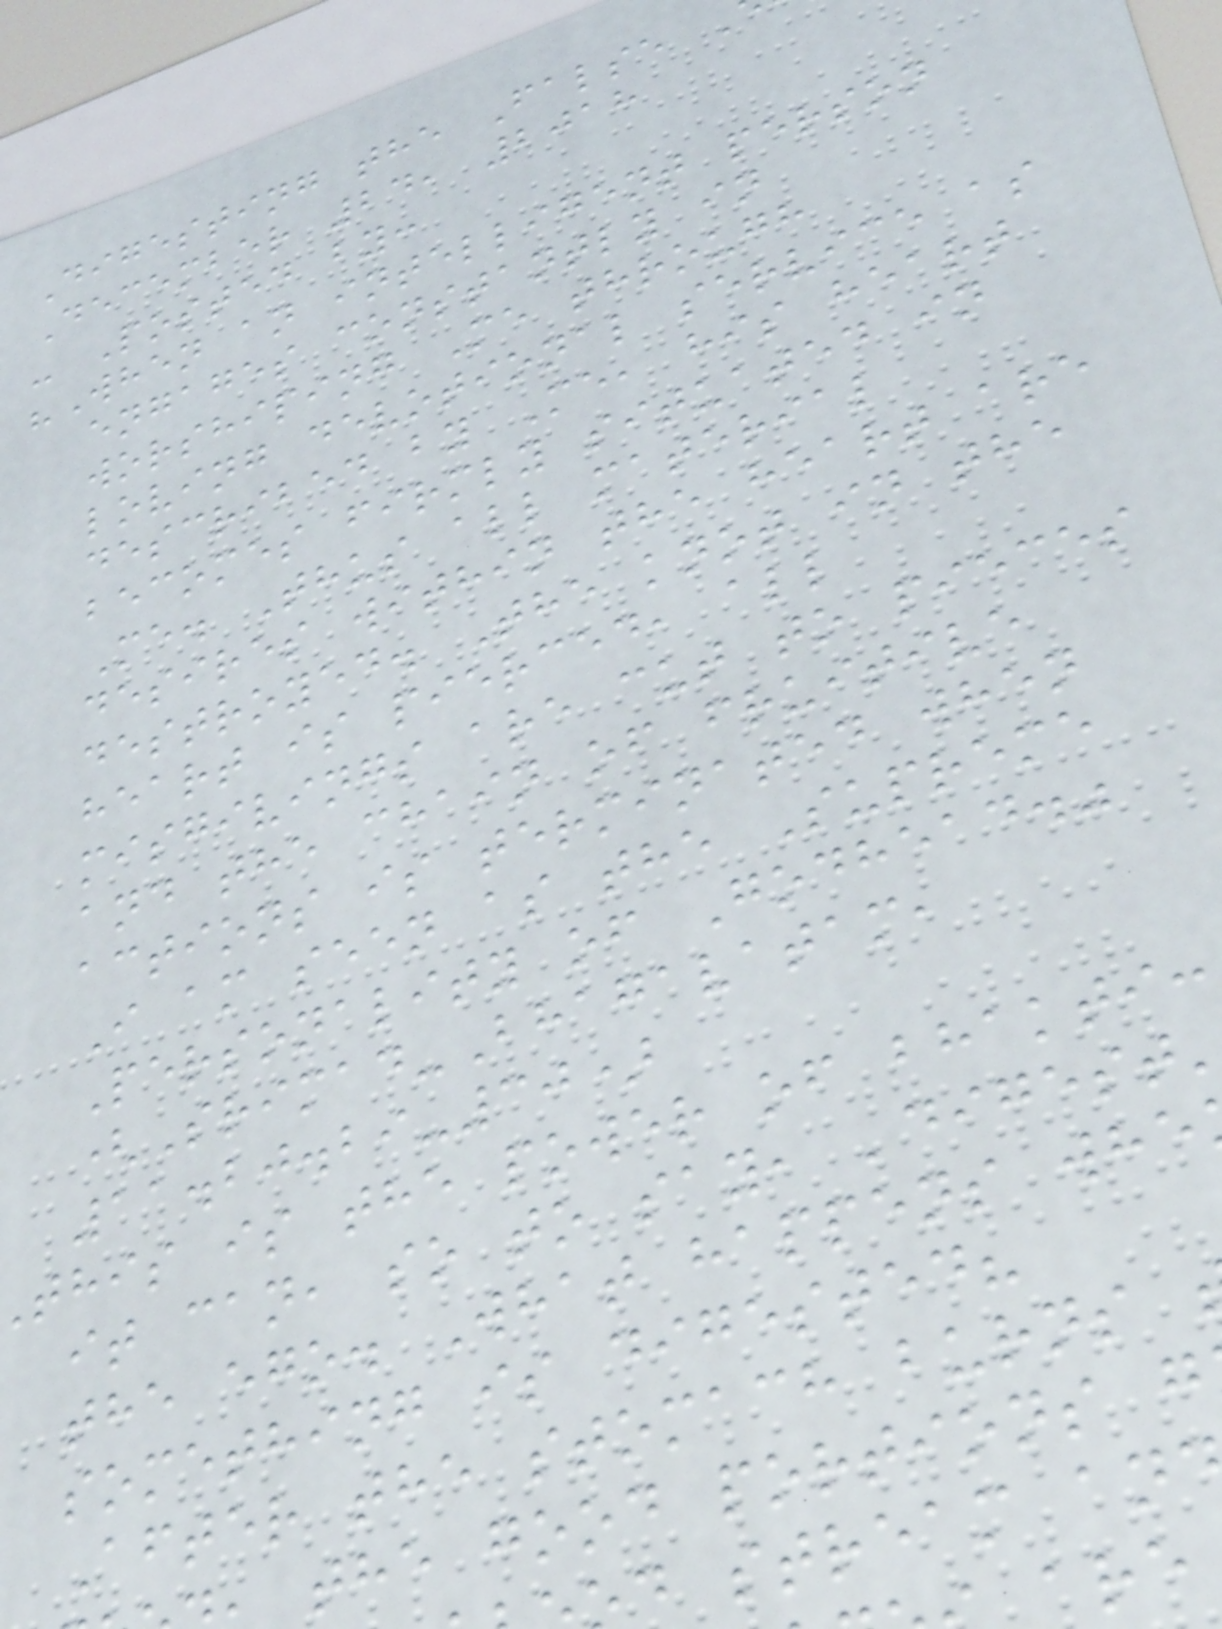Digesting the False
December 24, 2018
- Posted by:
"When an intelligent person
engages constantly in
worshiping Me through
loving devotional service as
described by Me, his heart
becomes firmly situated in
Me. Thus all material
desires within the heart are
destroyed. The knot in the
heart is pierced, all
misgivings are cut to pieces
and the chain of fruitive
actions is terminated when
I am seen as the Supreme
Personality of Godhead."
(Srimad-Bhagavatam,
11.20.29-30)
this is the power of bhakti:
it can, so to say, 'digest
the ego. What happens whe
something is digested?
After the stomach burns
the good portions g
d stream an
